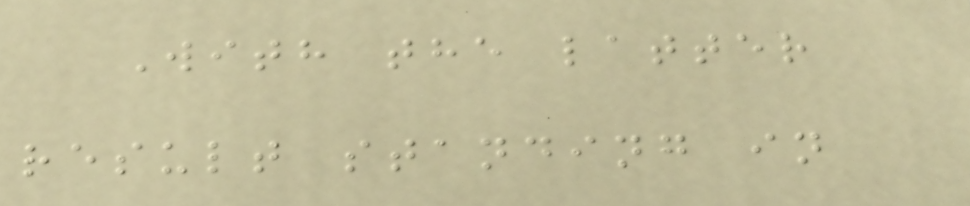With the latter
result standing in
